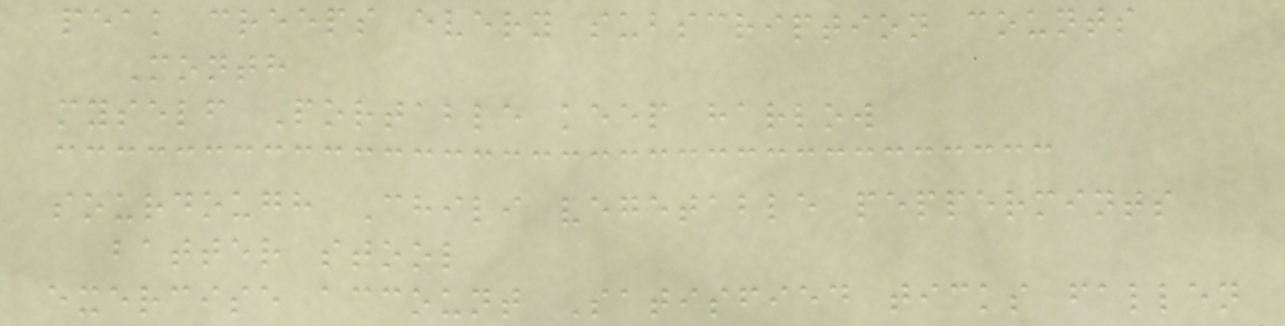peak creeps every subscription counts
Month
myself Portable keep harlow
sourdough Chili vegetable peppermints
batter stool
exercise account Satisfied ticks fallen
